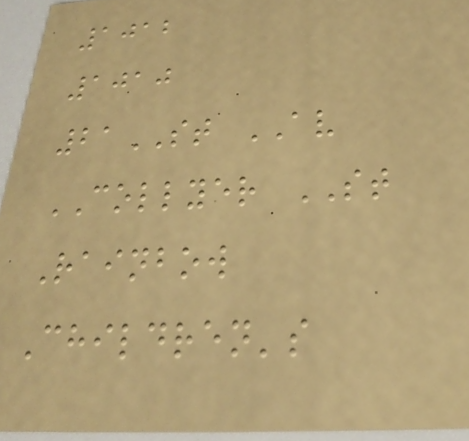1012
1010
21ST AV
COLLYER ST
Rainbow
Children's
